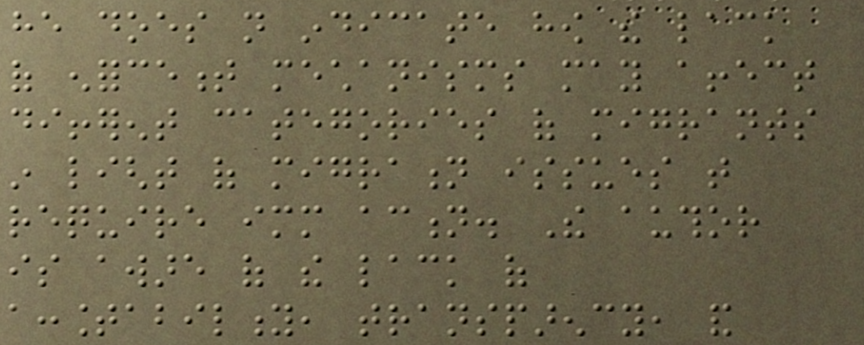he does not indicate how the lack
of enforcement mechanisms may affect
different categories of migrants
in light of migration issues that
require immediate action. The author
is aware of the lack of
accountability, transparency, and
